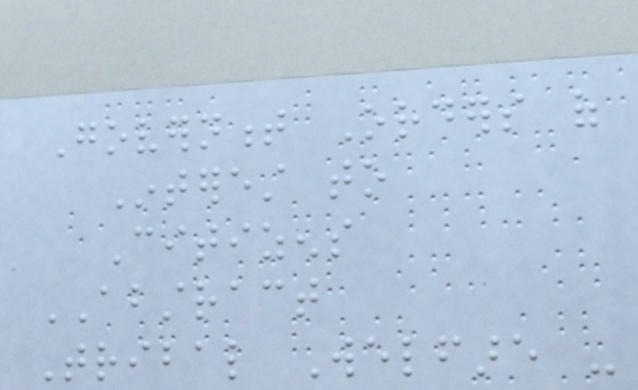Government Orders of
Interest to
Citizens
ABSTRACT
Tribal Welfare -
